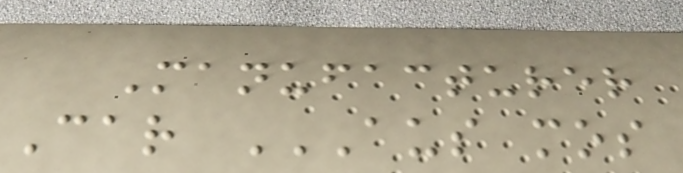Manufacturer
Car AUS MOS
